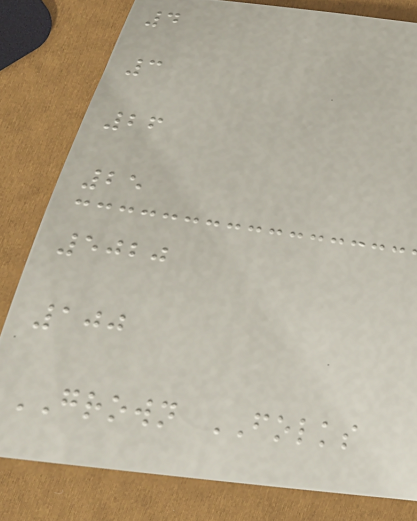4
3
26
25
5020
100
GROWN FOLKS
